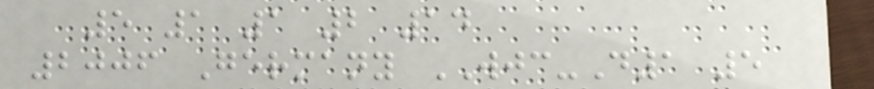5 1 1 2 14
2006 Germany WJC-D1 5
